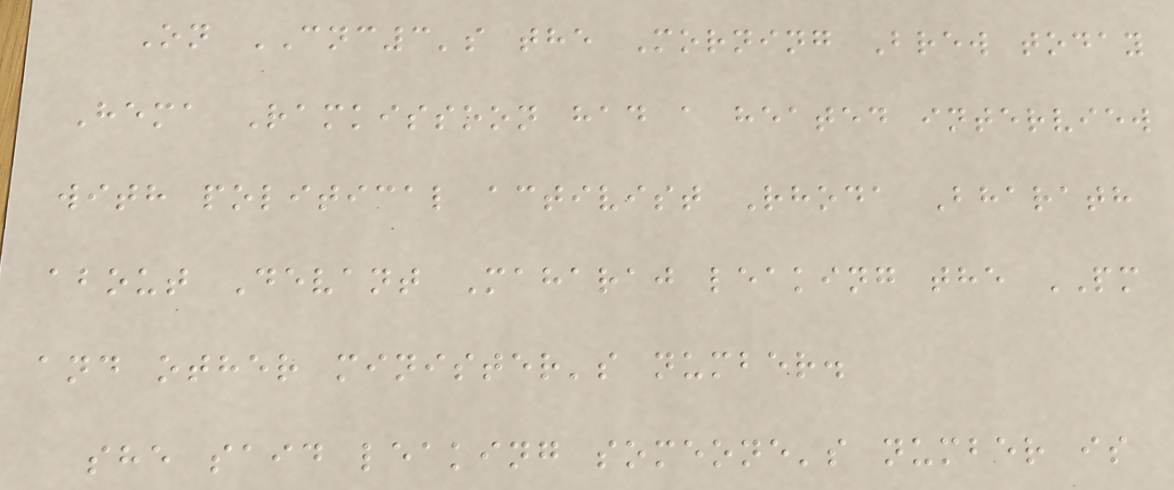On CNC3's the Morning Brew today
Hema Ramkissoon had a heated interview
with political activist Rhoda Bharath
about Devant Maharaj leaking the PM
and other minister's number.
she said leaking someone's number is
